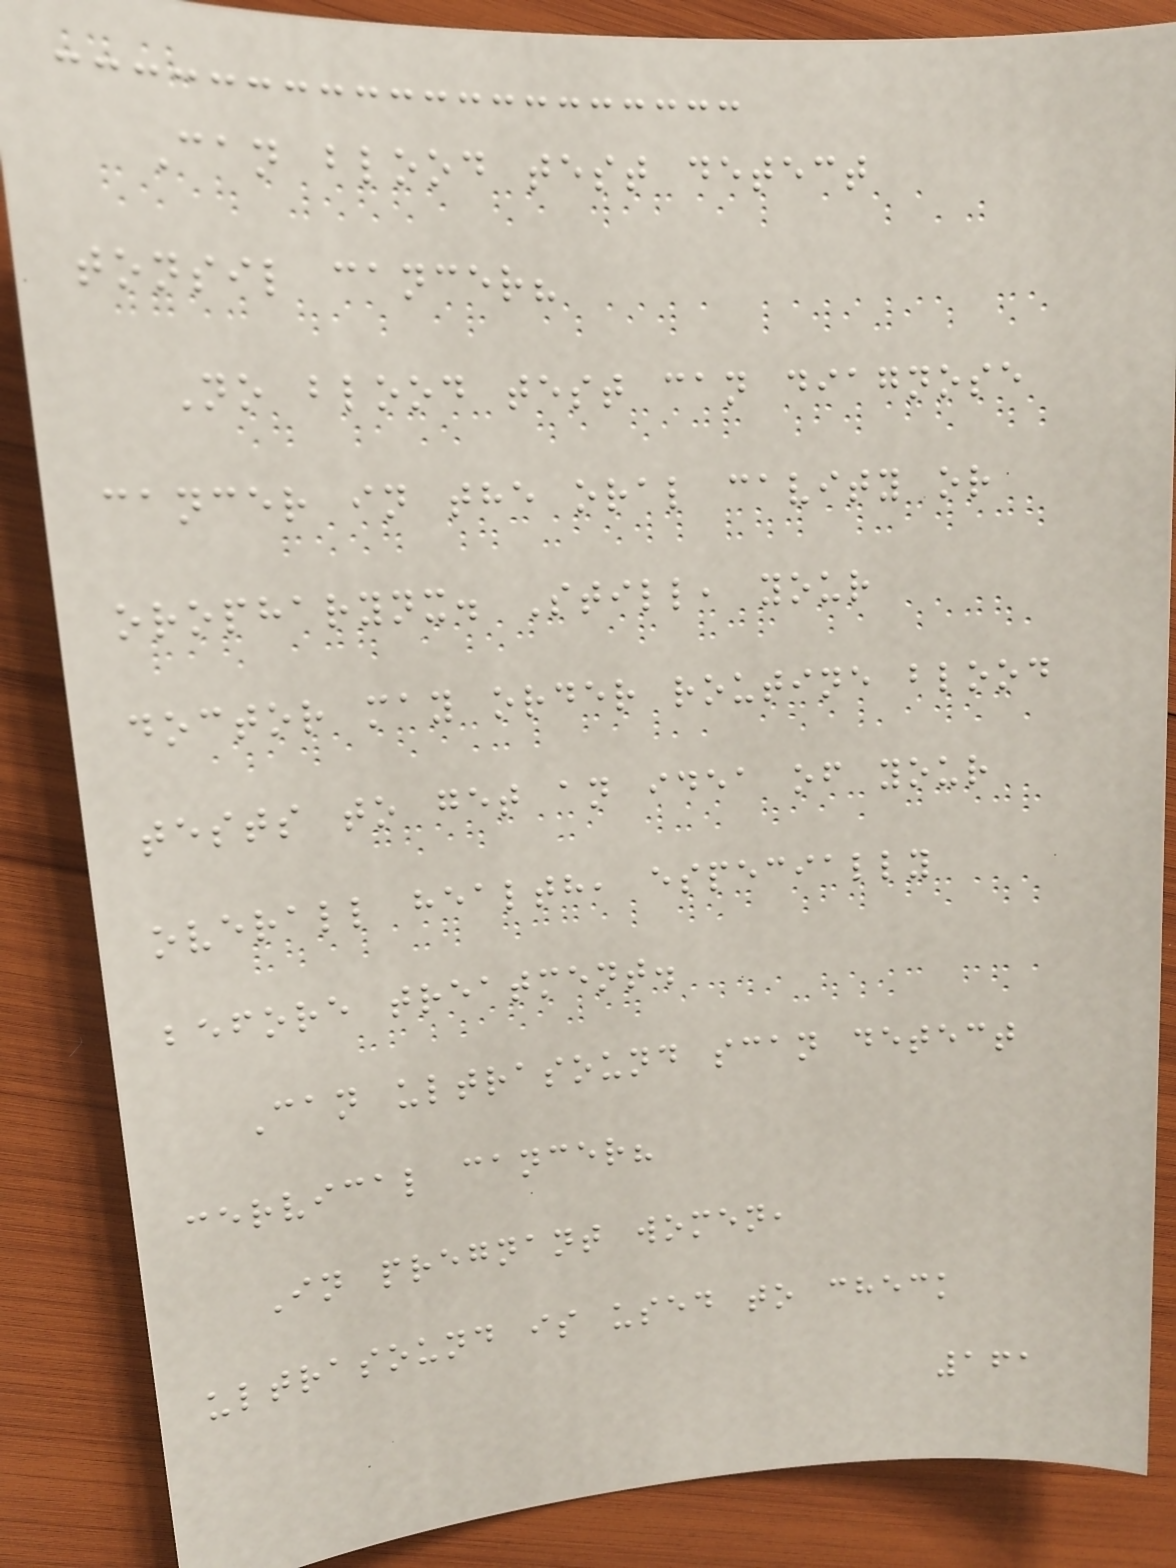Can blood test detect
tonsil cancer?
No blood test can diagnose
cancer in the oral cavity or
oropharynx. Still, your
doctor may order routine blood
tests to get an idea of your
overall health, especially
before treatment.
Can ultrasound scan detect
cervical cancer?
In pregnant women,
ultrasound is used to check
161
